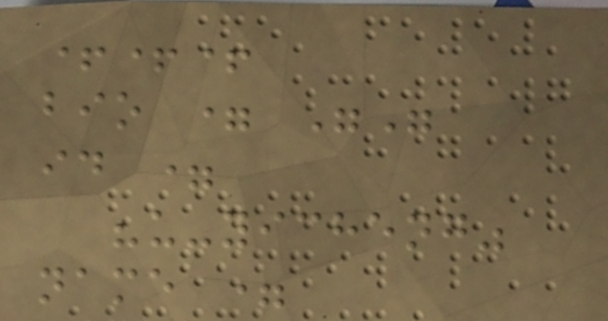+++
bio = ""
id =
"u-yicheng"
name =
